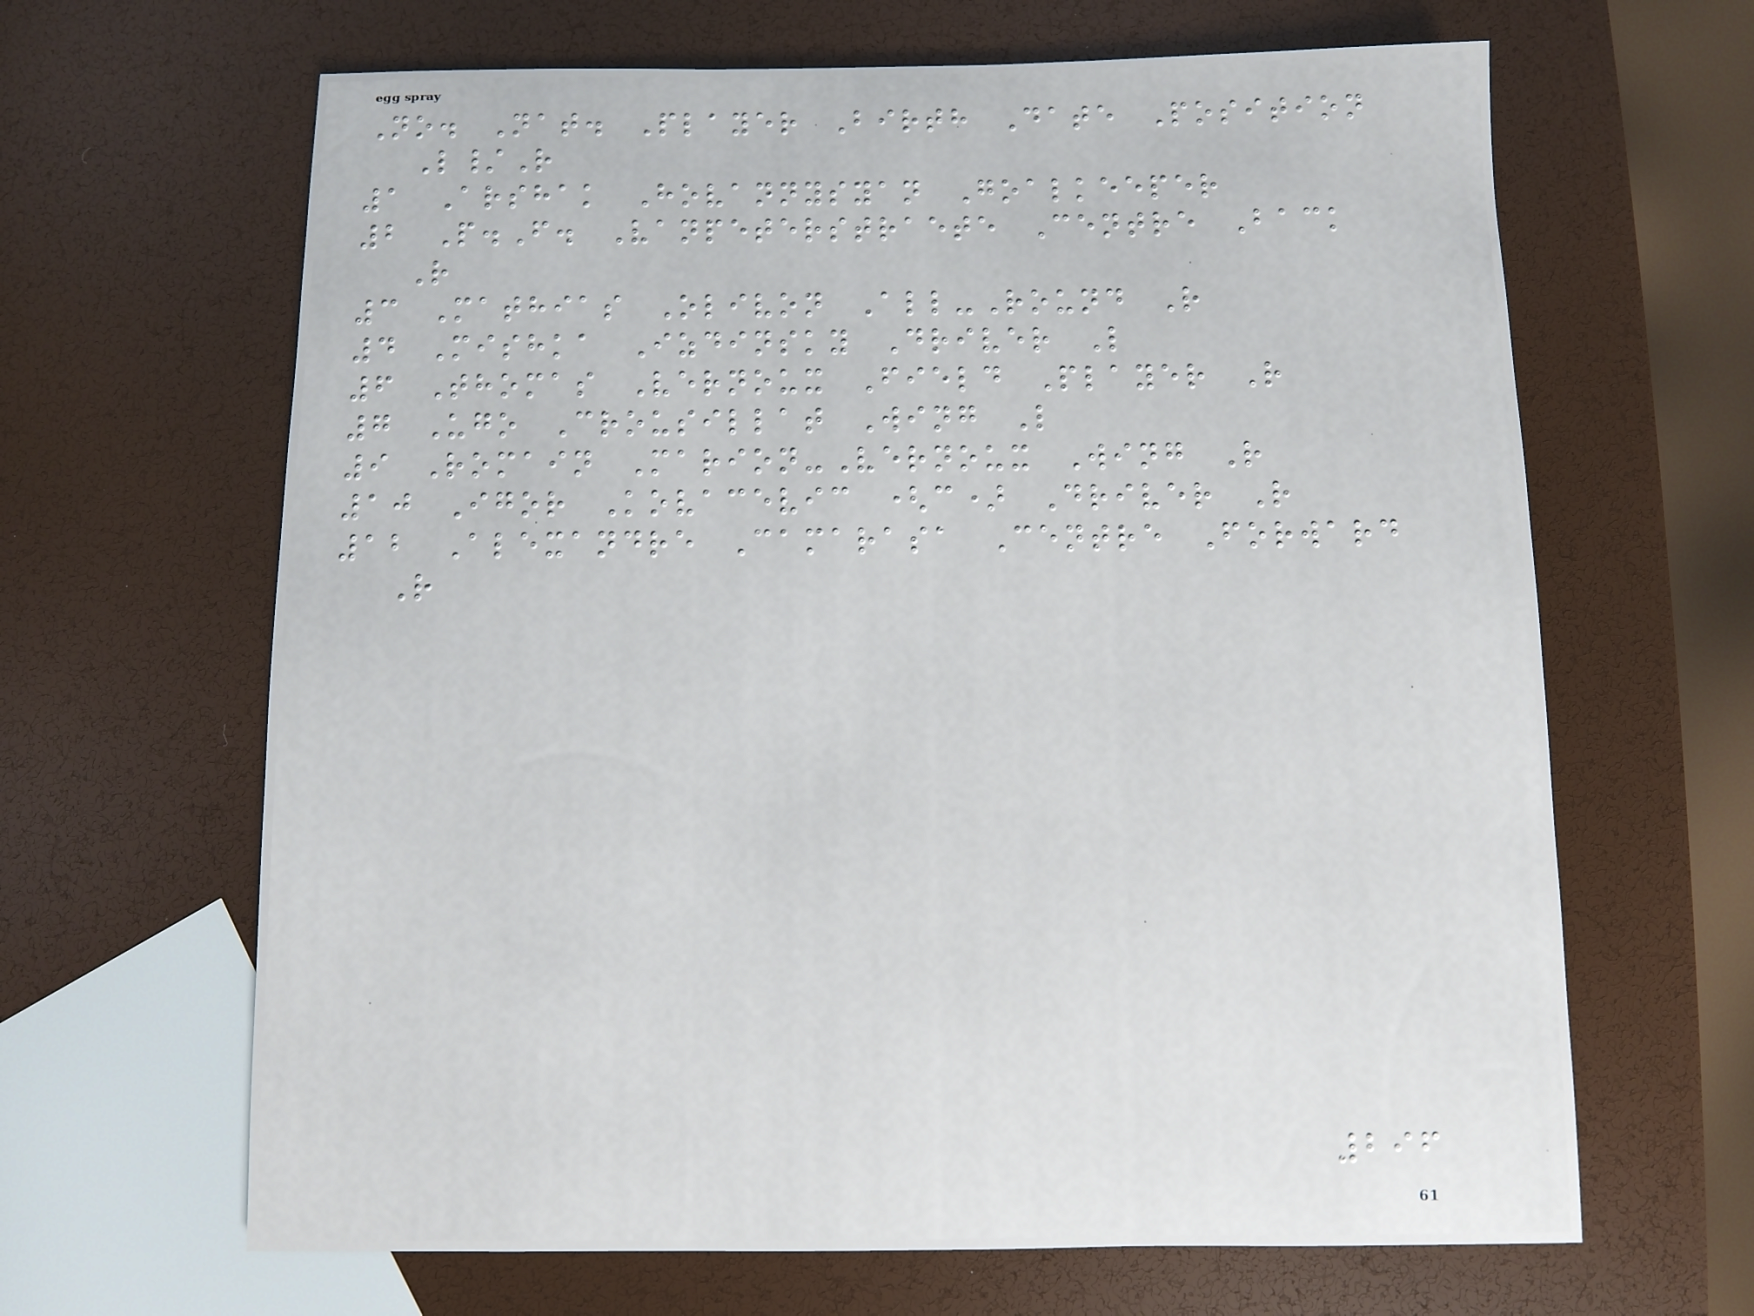No. Nat. Player Birth Date Position
L/R
1 Arshak Hovannysyan Goalkeeper
2 P.F. Vanpeterstraete Centre Back
R
3 Mathias Olivon All-Round R
4 Mishka Izdinsky Driver L
6 Thomas Vernoux Field Player R
7 Ugo Crousillat Wing L
9 Romain Marion-Vernoux Wing R
10 Igor Kovacevic (c) Driver R
12 Alexandre Camarasa Centre Forward
R
296
